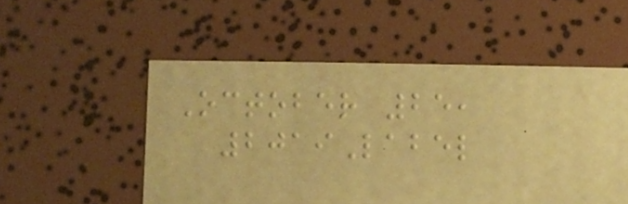October 25,
2019Label
